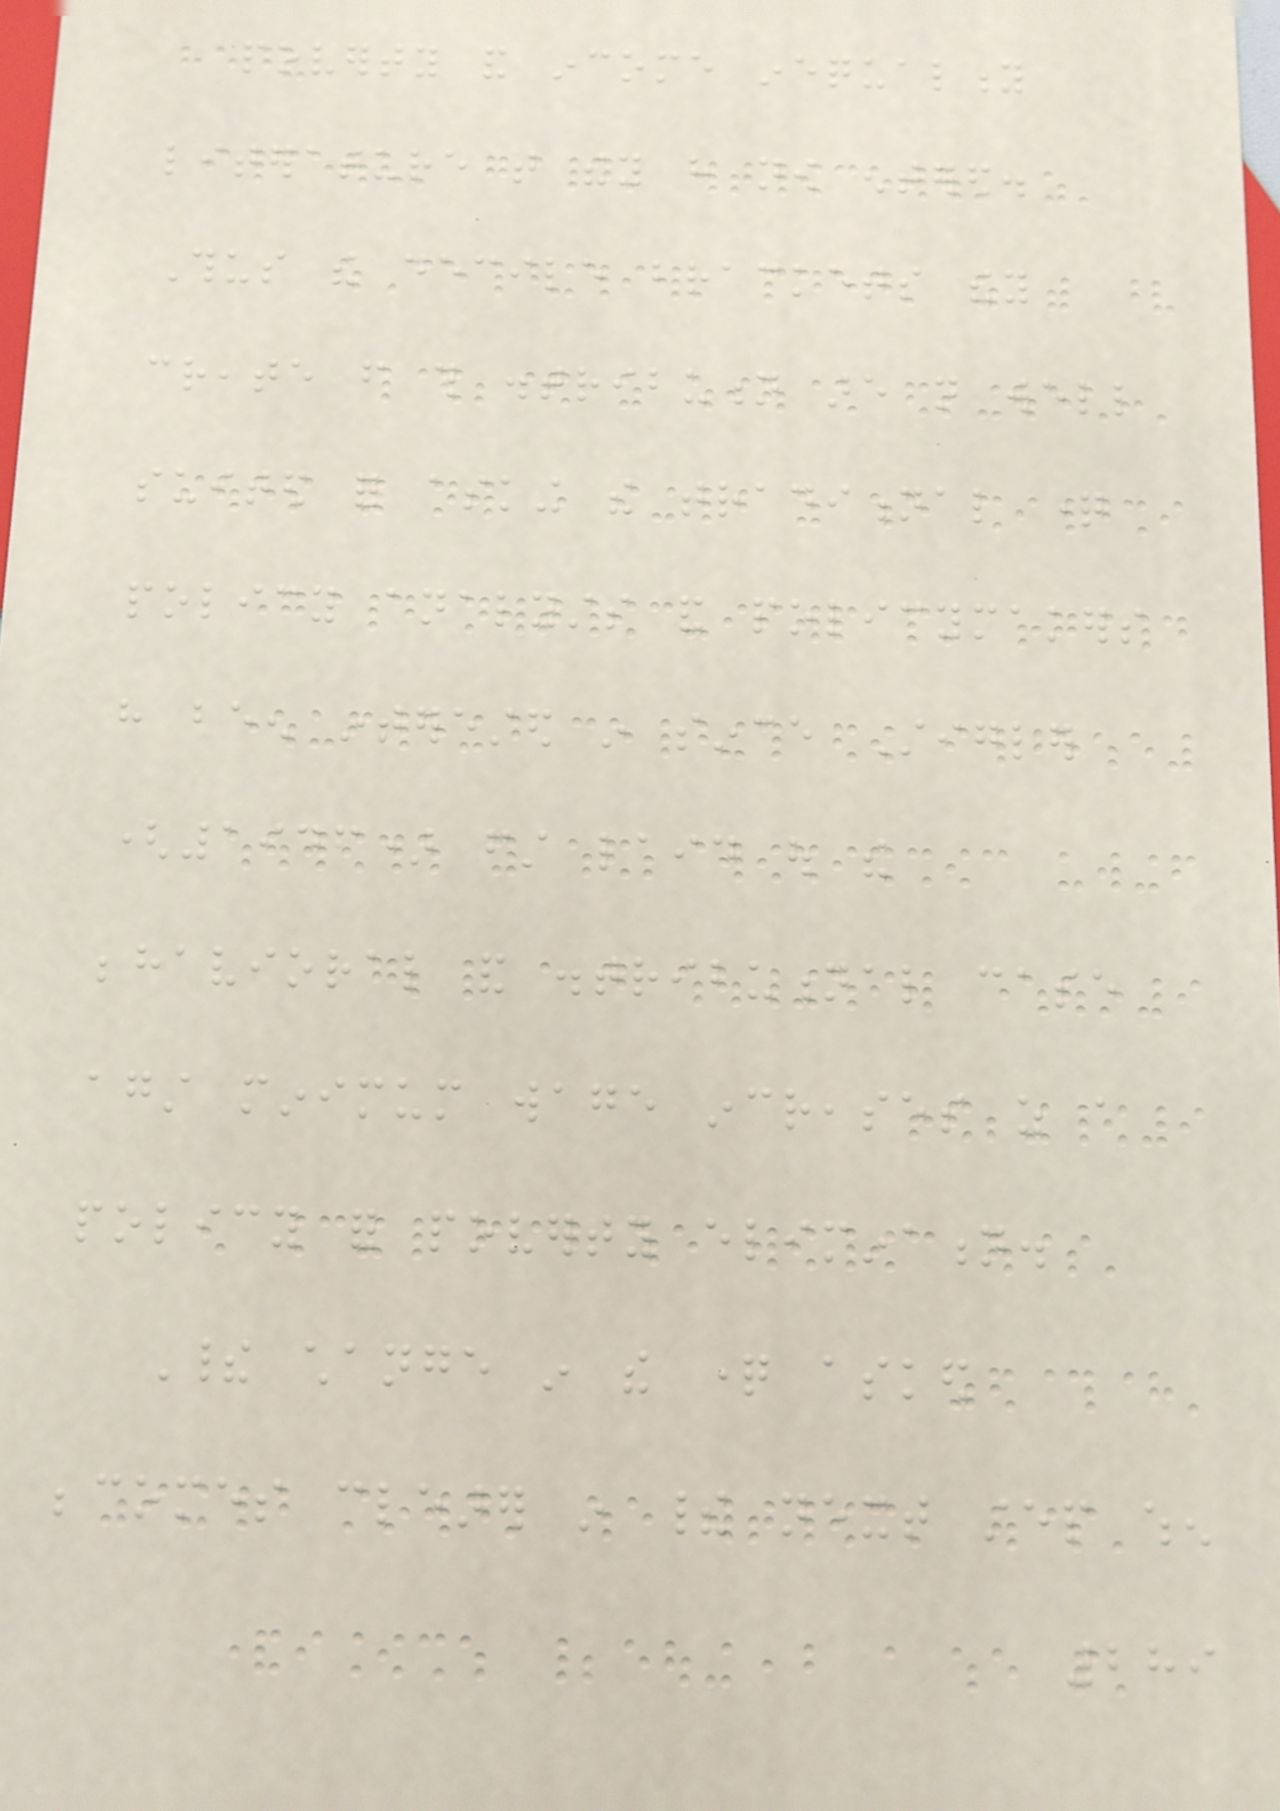poverty and income inequality
literature that they have now entered.
Thus the decile brackets they
create from this distribution are not well
suited for asking the traditional question
policy analysts and policymakers
have been interested in since Stigler
(1946) first laid out the
behavioral and distributional case
against minimum wage increases as a
policy for poverty elimination.
Their change in the question asked
becomes clearer in their next step when
289
